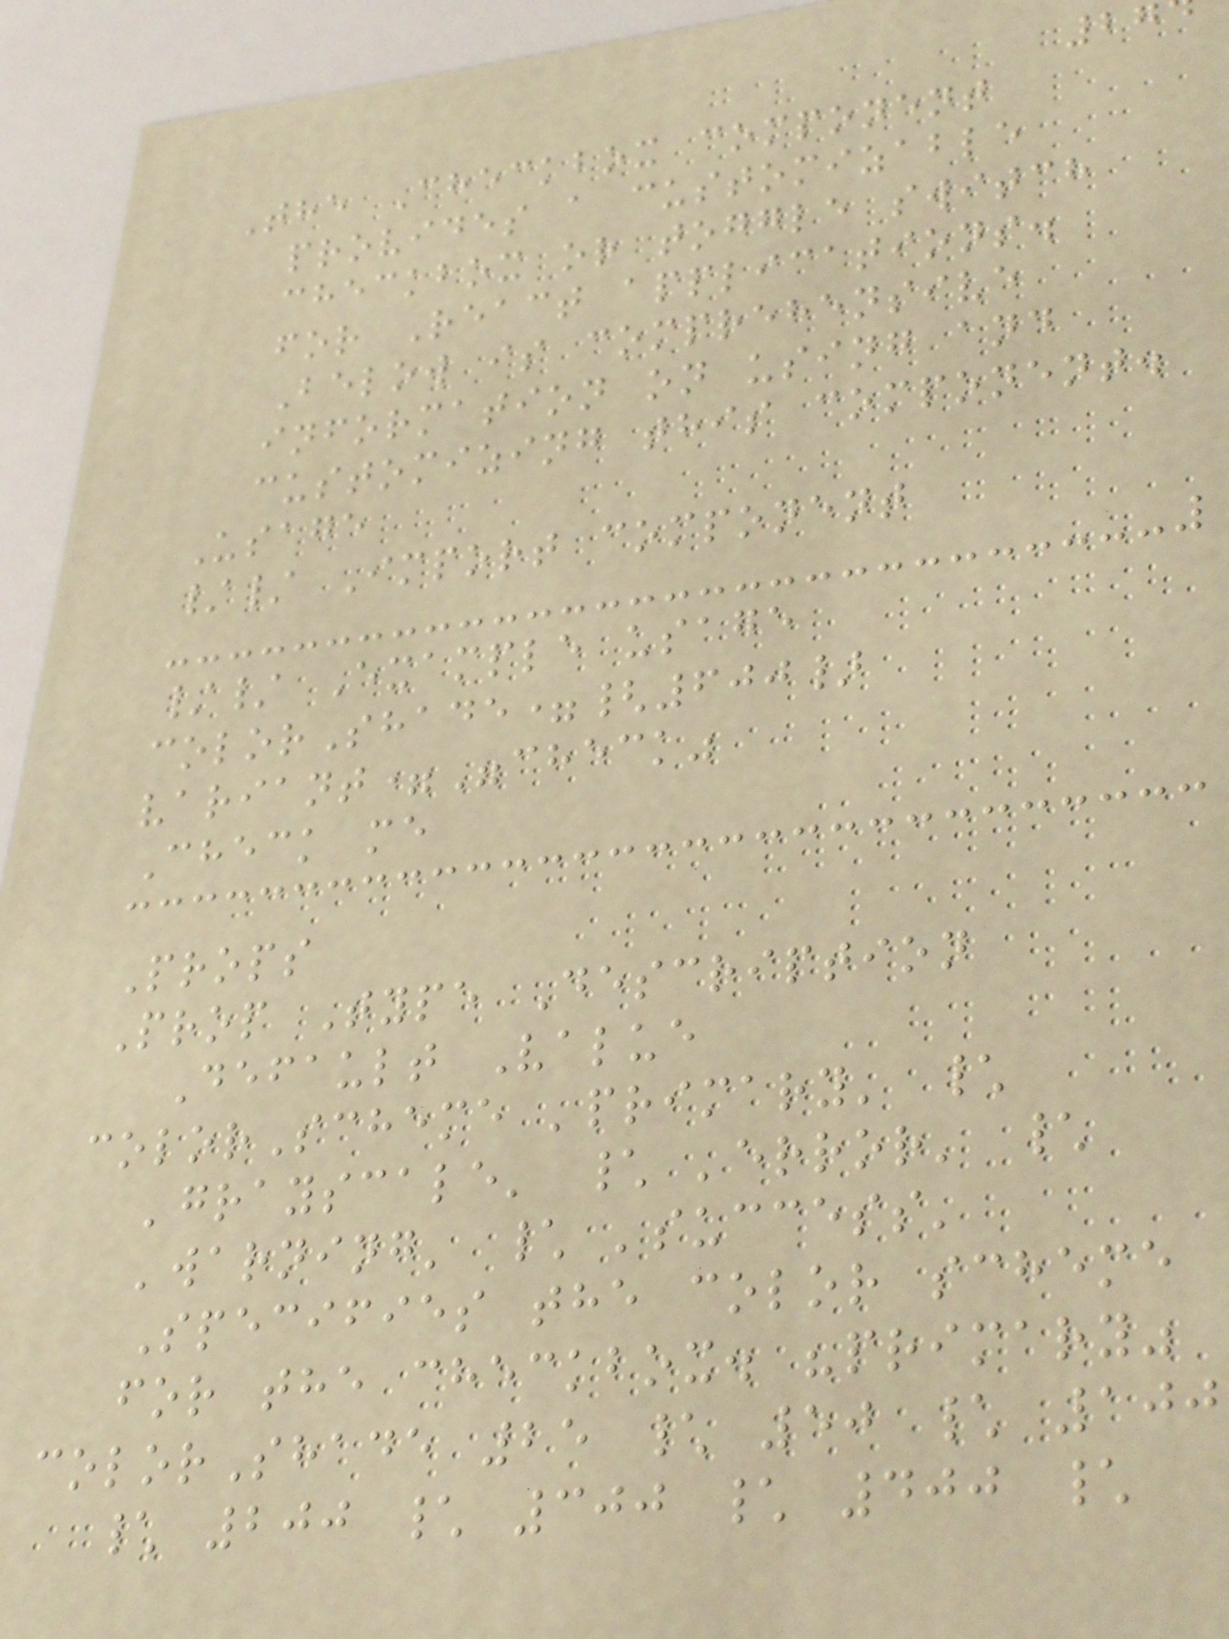The Checkbox component
provides a customizable
checkbox or toggle switch
for React applications.
Below is comprehensive
information on using and
customizing this component.
Usage
// Import component
// Example usage
colorShade={600}
variant="check"
Check me
Props
Prop Type Description
Default Value
colorScheme 'primary' \
'grayscale' \ 'error' \
'warning' \ 'success'
Specifies the color scheme
for the checkbox. "primary"
colorShade 25 \ 50 \ 100
\ 200 \ 300 \ 400 \
